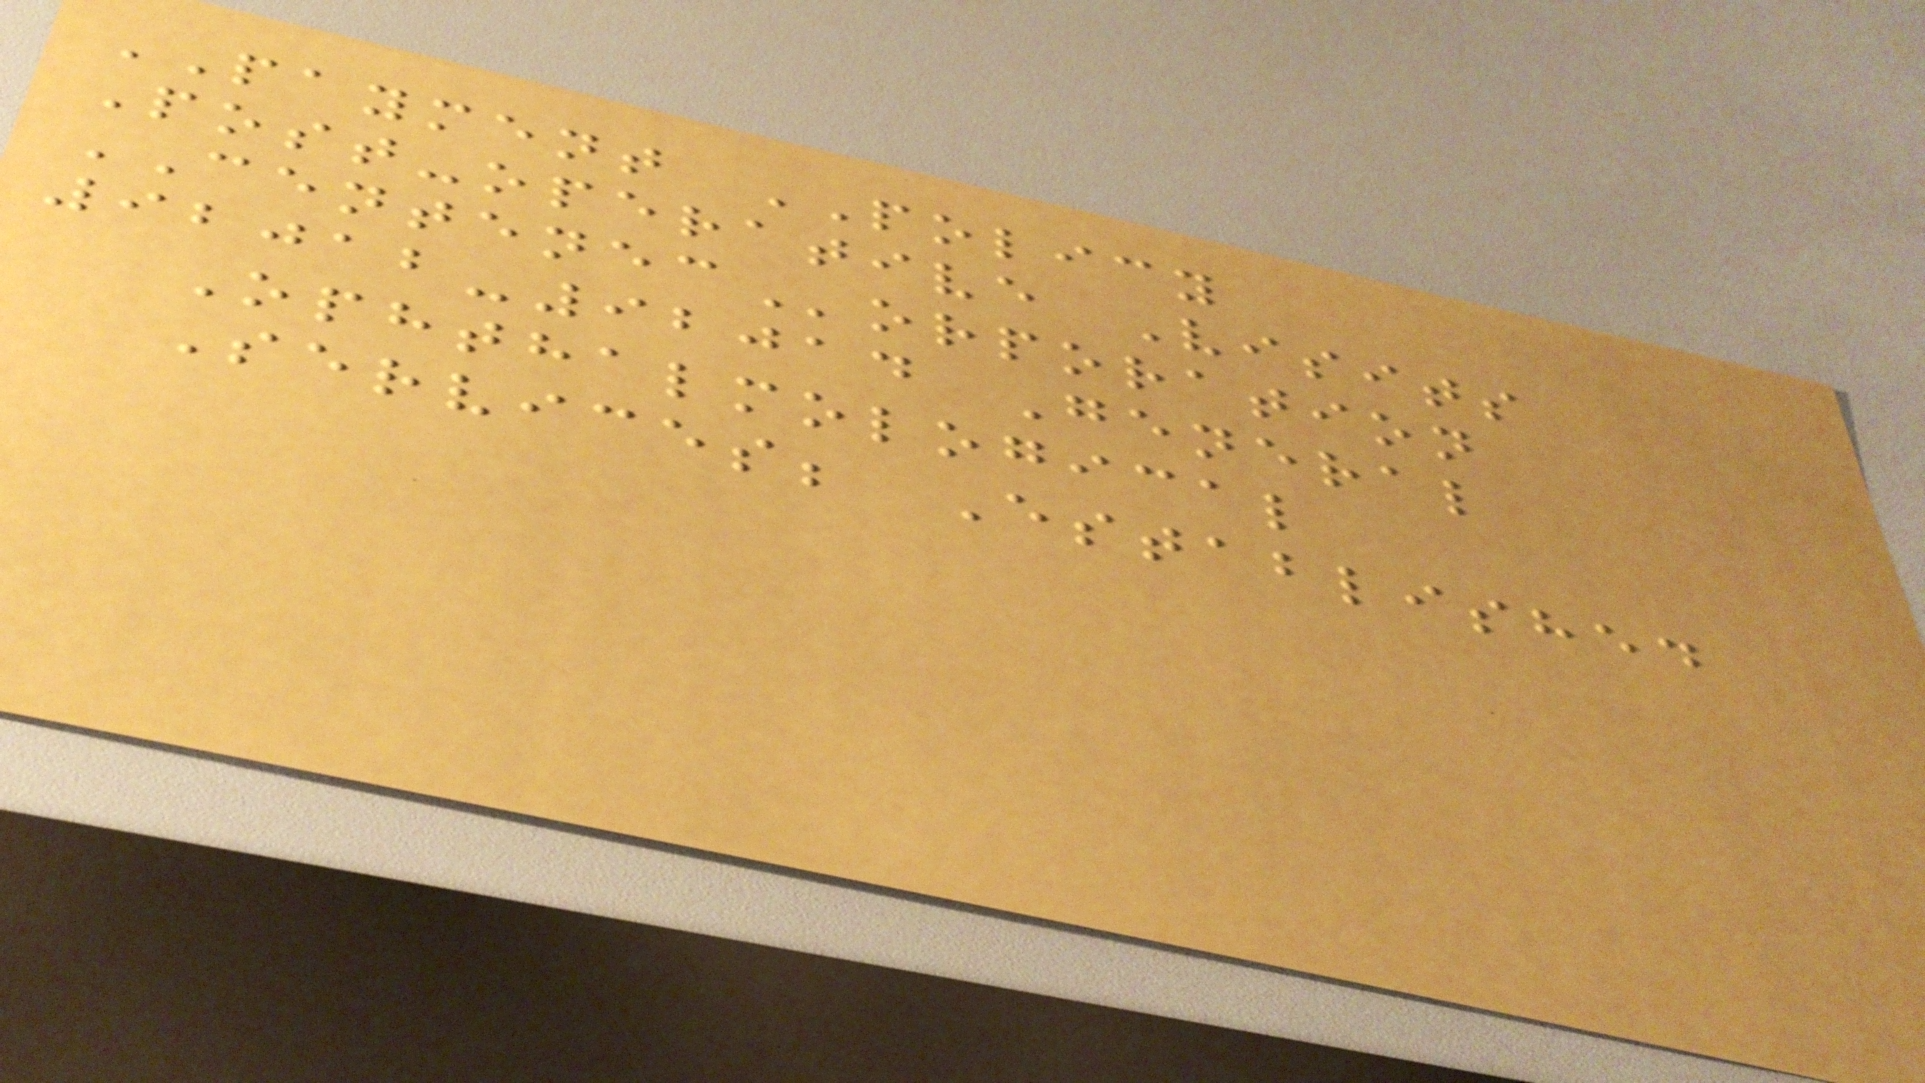PAYMENT POLICY
Post-operative Visits
CENTENECorporation
92012-92014 General
Ophthalmological
Services; Established
